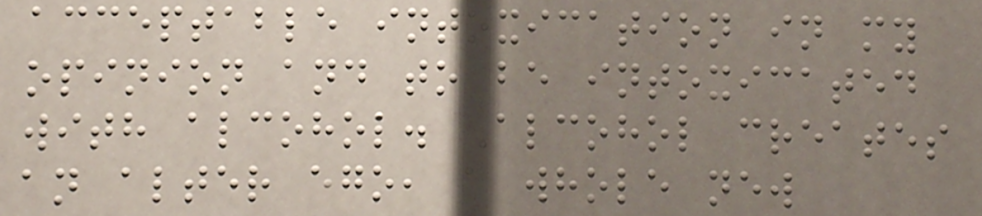acceptable intoxication in my
opinion and to be intoxicated
with alcohol. Alcohol creates
an alter ego, a whole new
